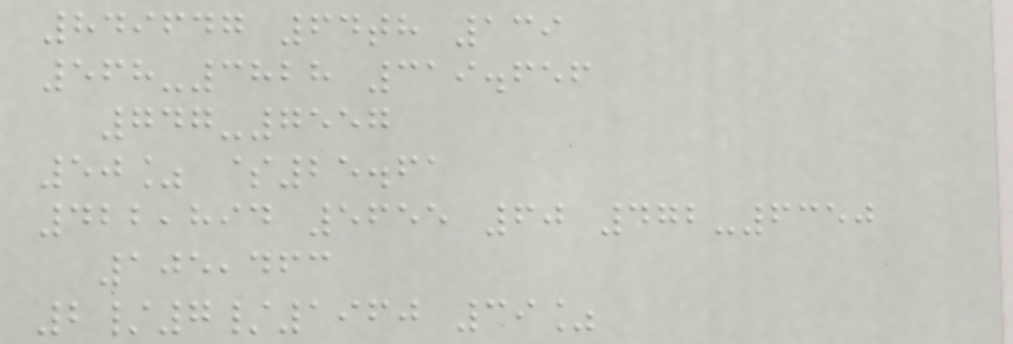849647 64th 139
568-3828 319.656
747-7557
50% $25.61
422,894 5655 60 472-6350
105,463
2/7/1960 39%
